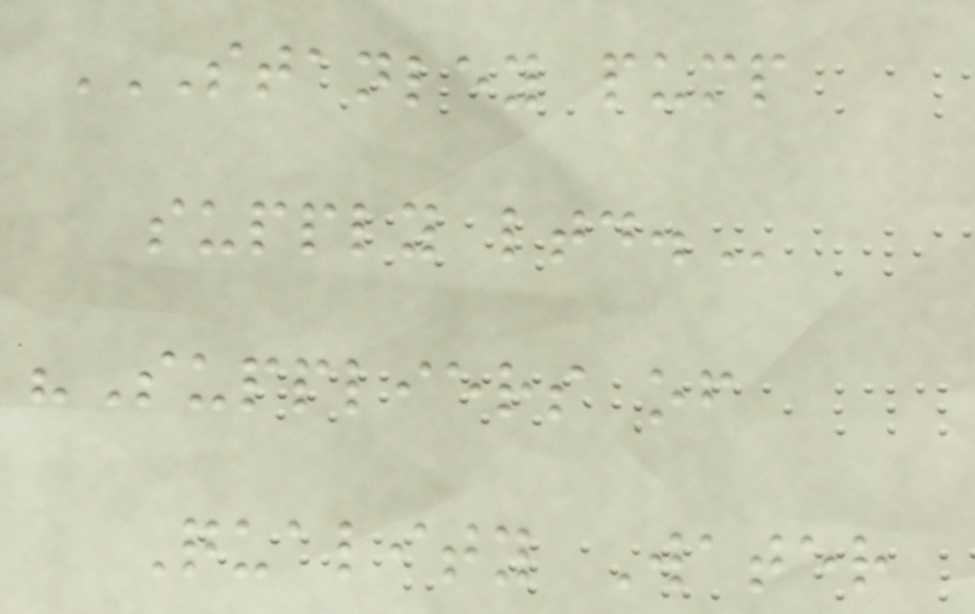STANLEY PUMP
SUPPLY LTD.
"Suppliers of
Quality Water
